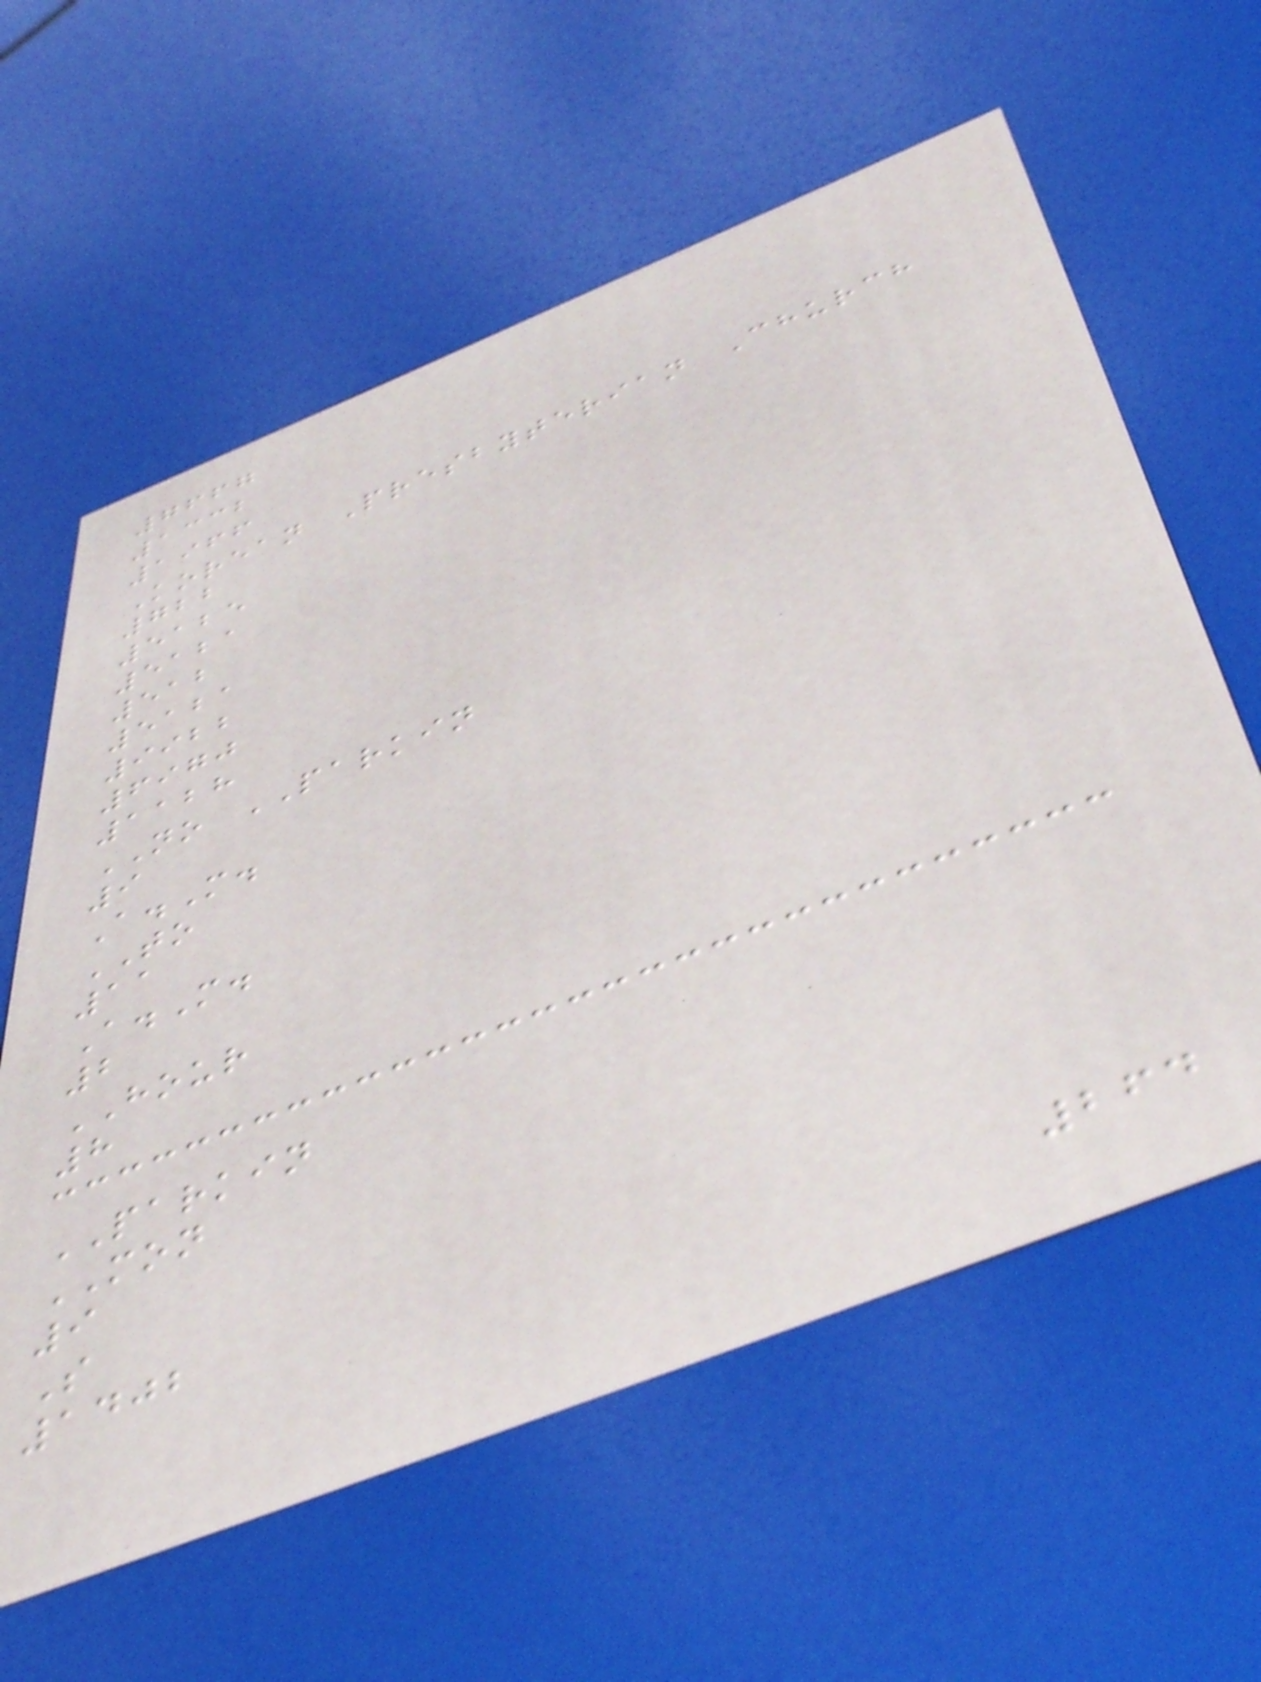7667
1332
1966
Korean Presbyterian Church
722
5125
5121
512
5121
9922
6970
1128
NO PARKIN
9
A.M.
TO
11
A.M.
2
HOUR
8
PARKIN
MON
9
S
1402
264
